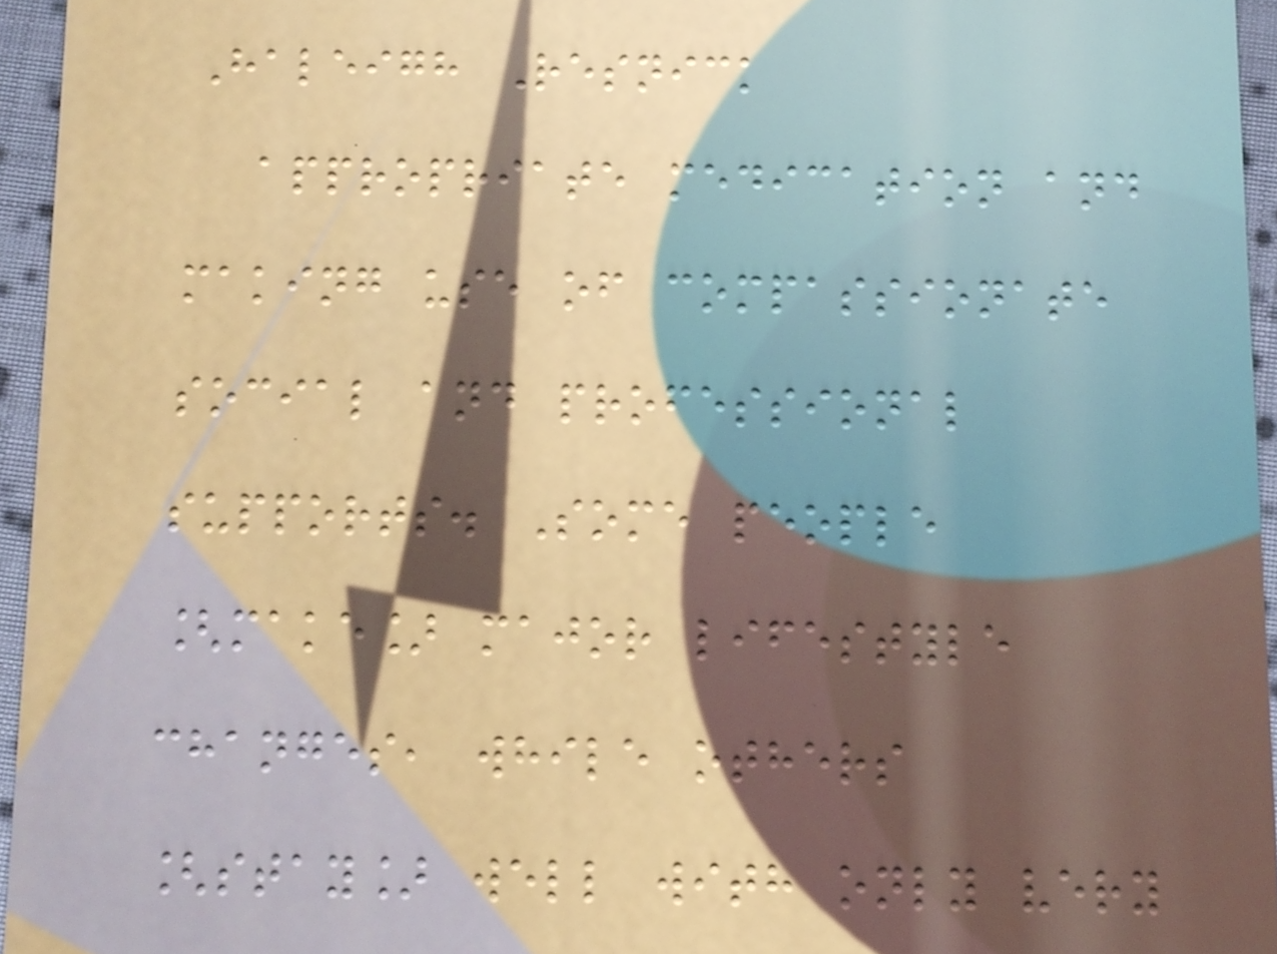Haleigh Resnick
appropriate medication and
making use of compassionate
social and professional
supports. Some people
[make] major lifestyle
changes, while others
[stay] well with only very
